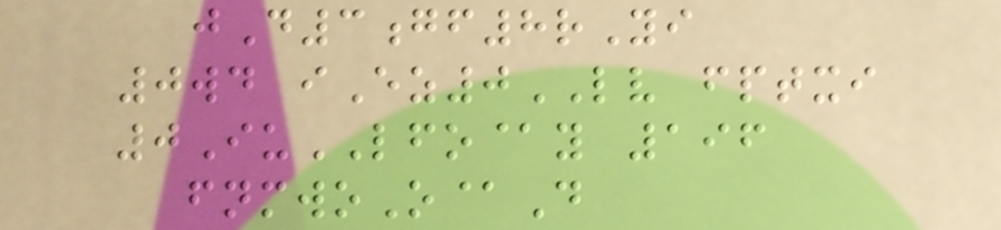jD3gf8rYi
0wd iEz0LV fptxi
0IuLFO@y 196
fnmwoO@D
